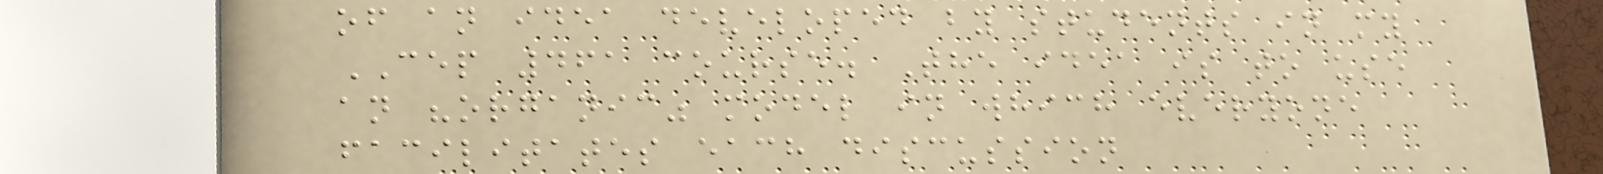of an idea developed by students in my
CEP 461 course. The idea is to use
an "organic" model in which everyone
facilitates each discussion
